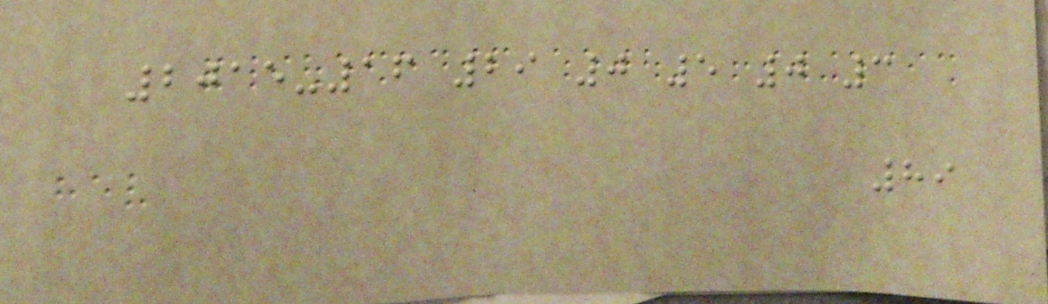2015-16 29 0 5 0 3
89
